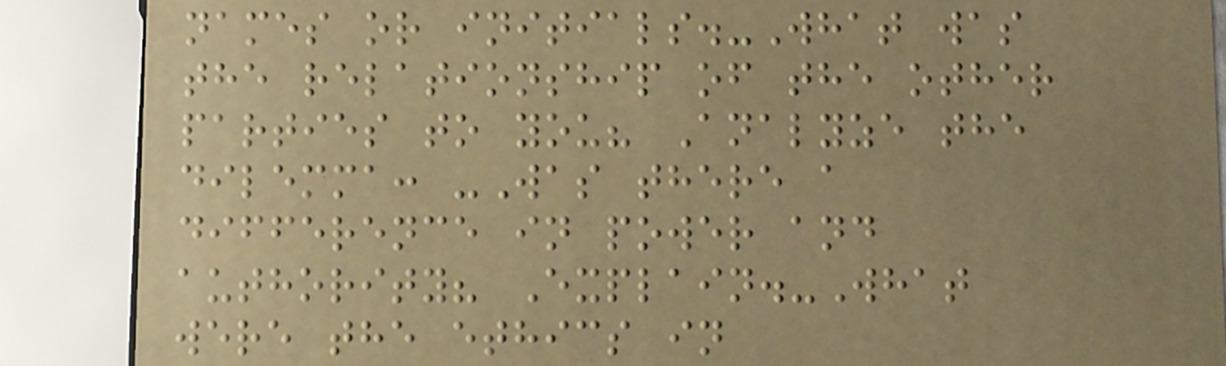names or initials.-What was
the relationship of the other
parties to you? Analyze the
dilemma: -Was there a
difference in power and
authority? Explain.-What
were the ethics in
